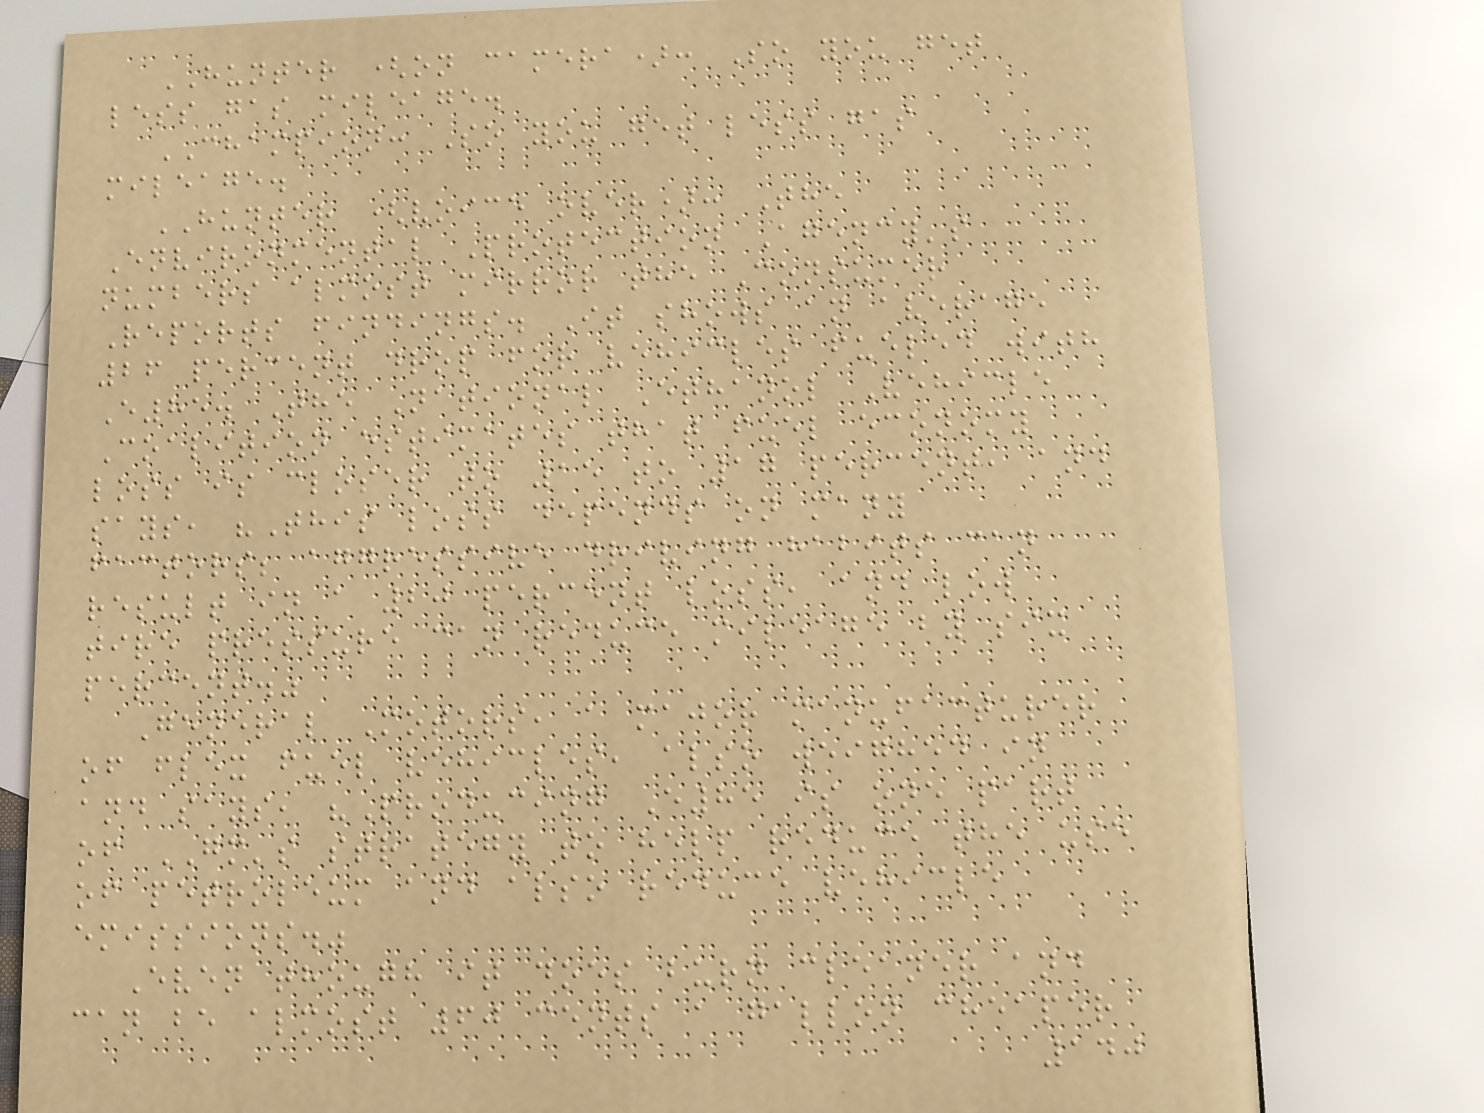HUNTER (on camera): So you get
less gas mileage.
CHAMPION: So you get less gas
mileage.
HUNTER (voice over): The
Environmental Protection Agency's
numbers almost mirror the Consumer
Reports findings. It shows an average
26 percent drop for vehicles fueled with
E85. The National Ethanol Vehicle
Coalition estimates that fuel economy
loss is closer to 15 to 17 percent, and
says, "This loss depends on many
factors; aggressive driving habits can
result in a 20 percent loss, and low
tire pressure can reduce mileage by six
percent."
General Motors, a major manufacturer
of flex fuel vehicles, also weighed in
and says, "Producing E85 is one part
of GM's strategy to help reduce the use
of petroleum and also reduce vehicle
emissions."
Even though it does burn cleaner and
can be almost 60 cents a gallon cheaper
140
